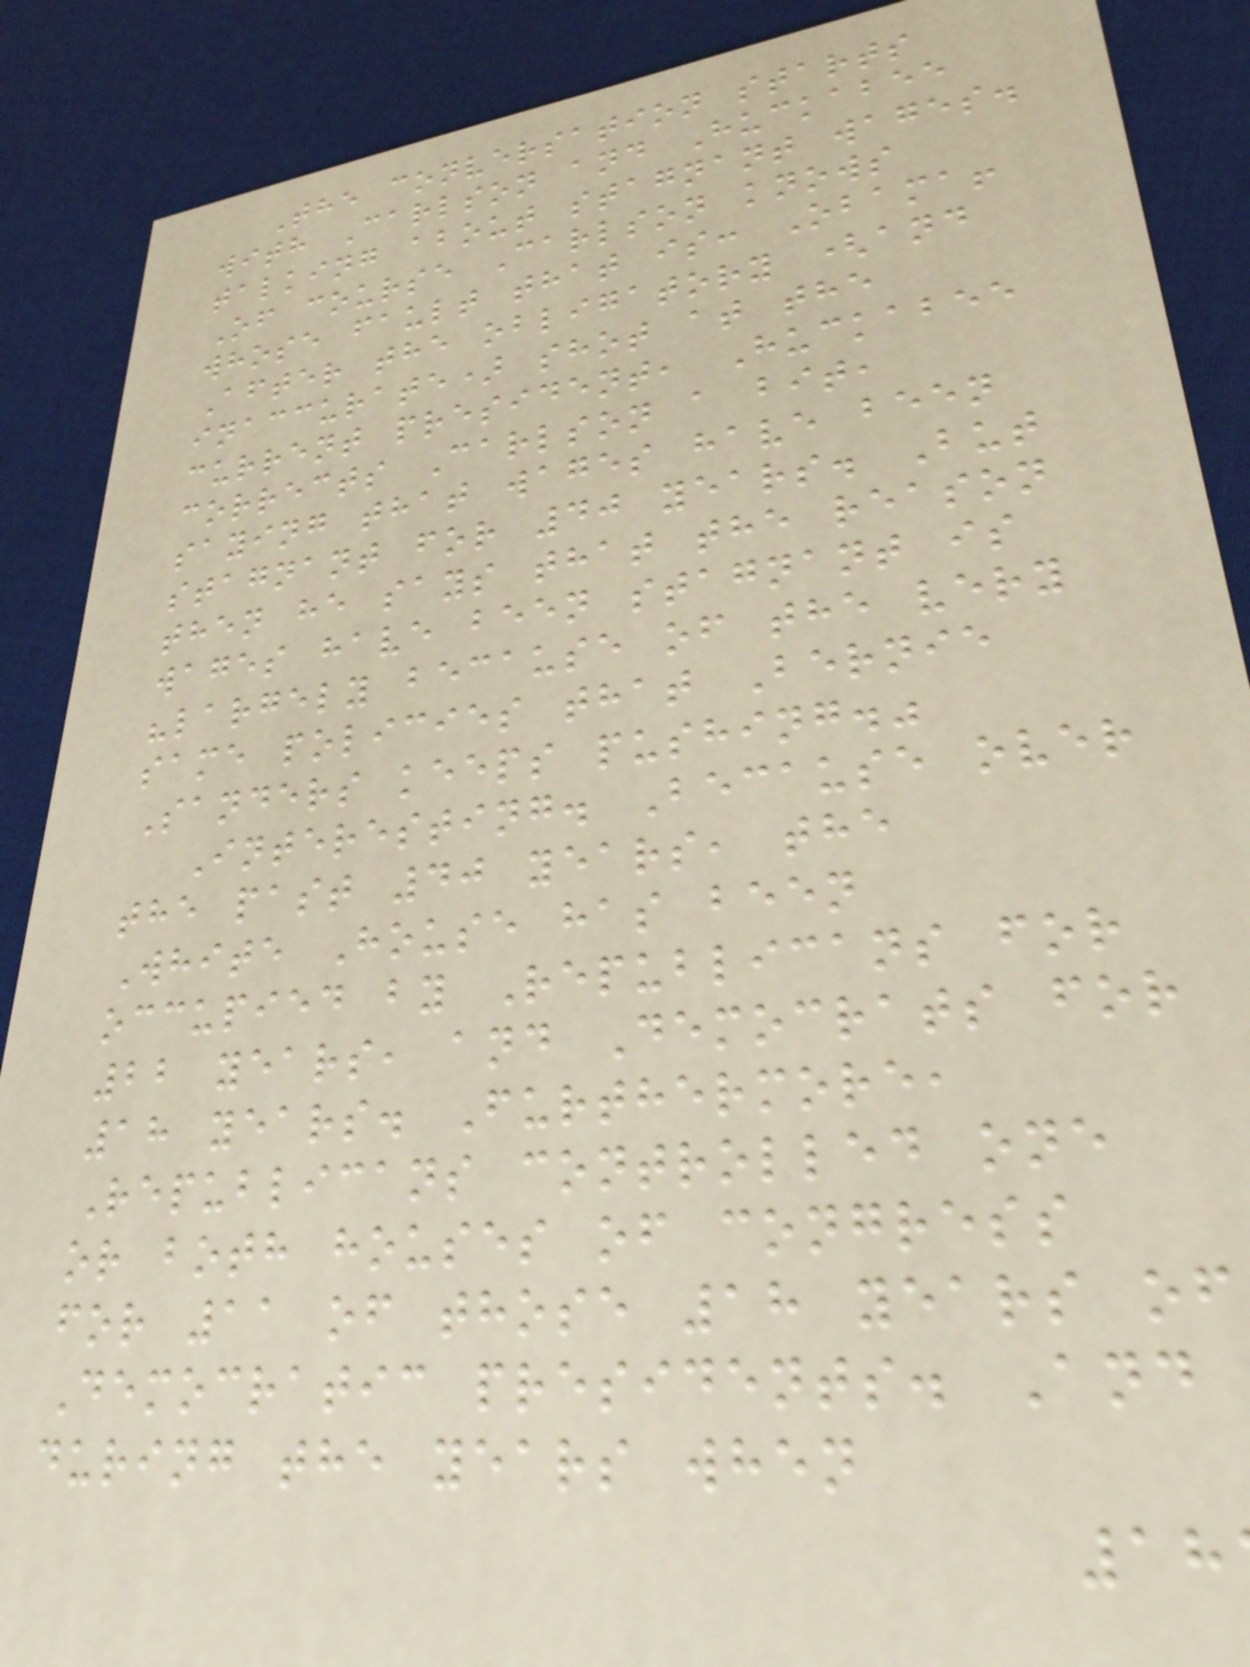The conversation starts
with Carlson and Huckabee
talking about stagnant wages.
Of course Carlson knows
whose fault that is: Obama!
After the obligatory (and
inaccurate) shot at the
current president, Huckabee
corrects Carlson a bit,
saying that wages have been
stagnant for 40 years. But
then he says that the reason
wages have been stagnant is
"largely because of the very
same policies that Bernie
Sanders keeps pushing."
Interesting. Because over
the past 40 years, the
White House has been
occupied by Republicans for
22 years, and Democrats for
18 years. Furthermore,
Republicans controlled one
or both houses of congress
for 11 of those 18 years of
Democratic presidents. And
during the years when
